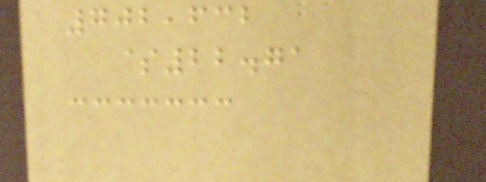702,632
$22.71
